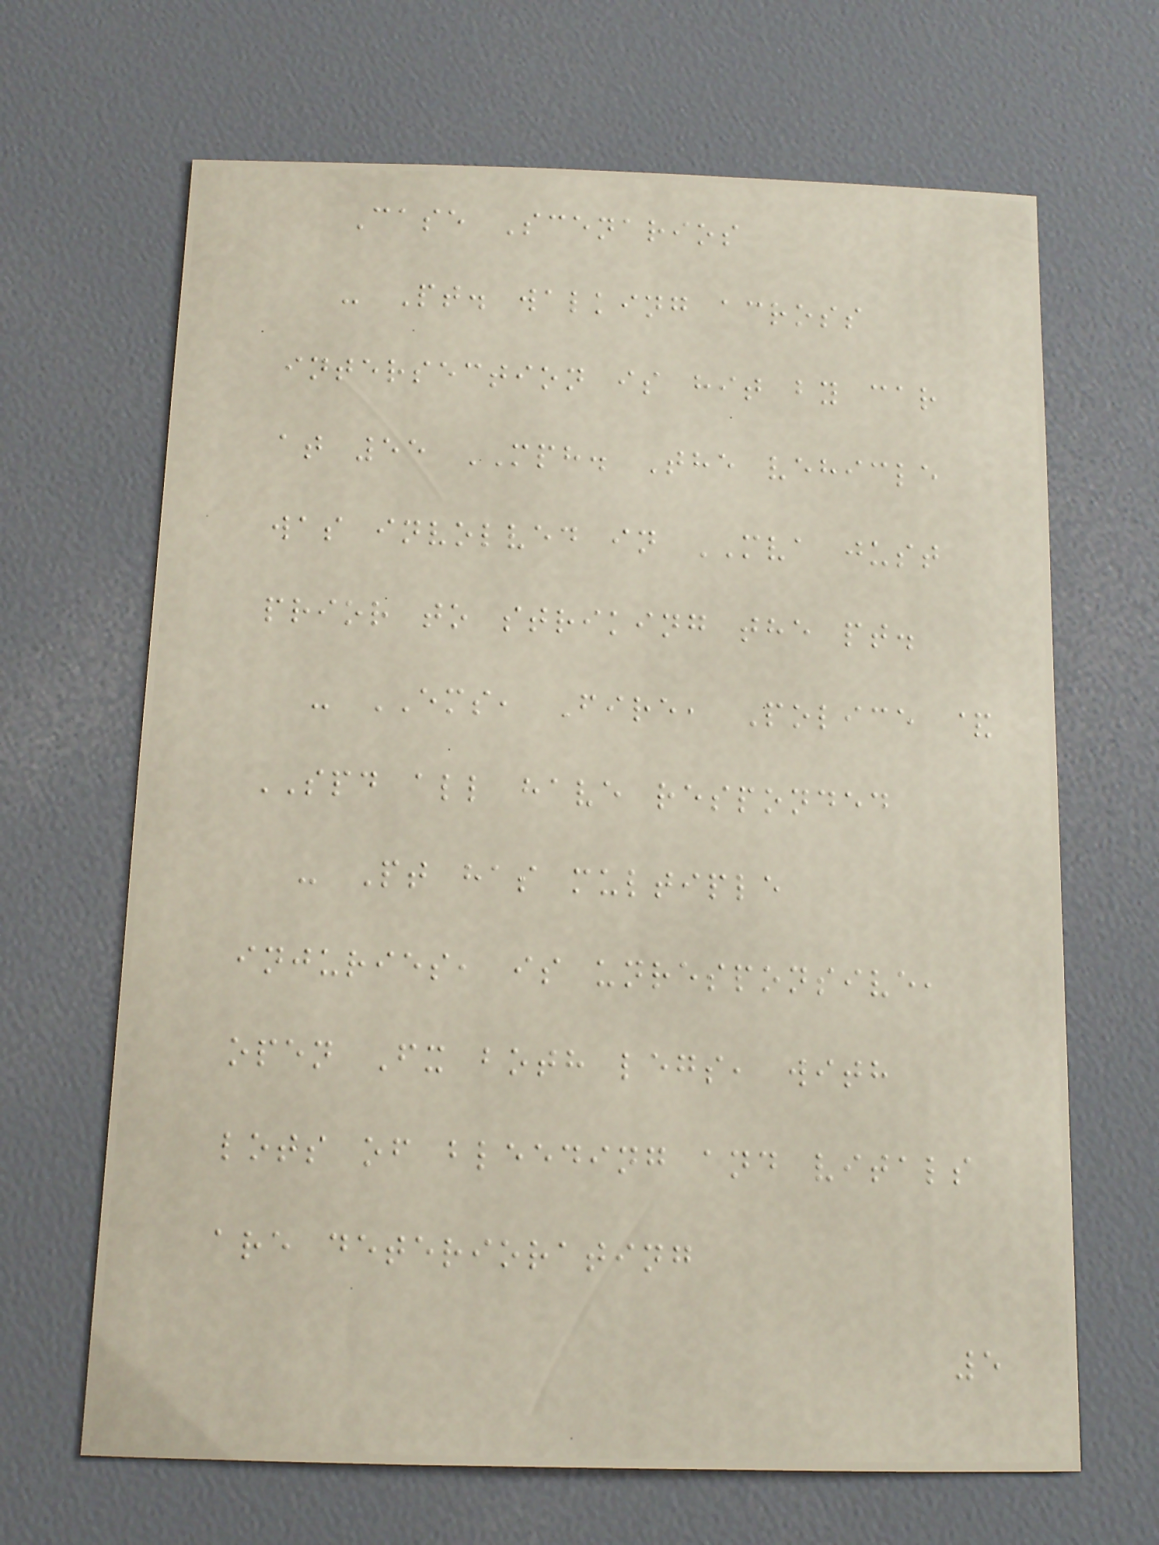Case Scenarios
- Pt. walking across
intersection is hit by car
at 55 MPH. The vehicle
was involved in MVA just
prior to striking the pt.
- EMS, Fire, Police &
SPD all have responded
- Pt has multiple
injuries, is unresponsive,
open Fx both legs, with
lots of bleeding and vitals
are deteriorating
5
